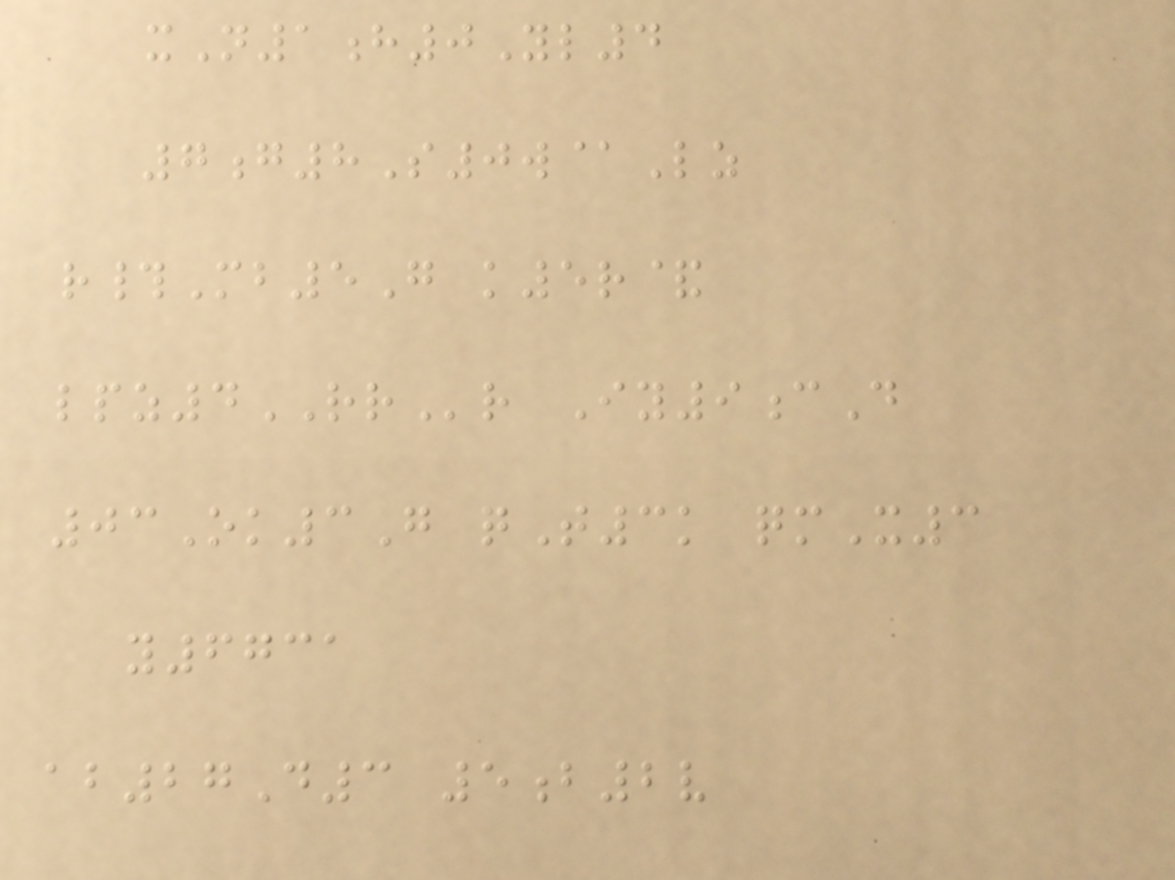xN1h0Yl4
7g8S0w@Lz
r#Mb5G k5r&
lpz4RRr Iy9cD
03Ok3G qT3k qmX3
y6731
ab27D3 5b2v
